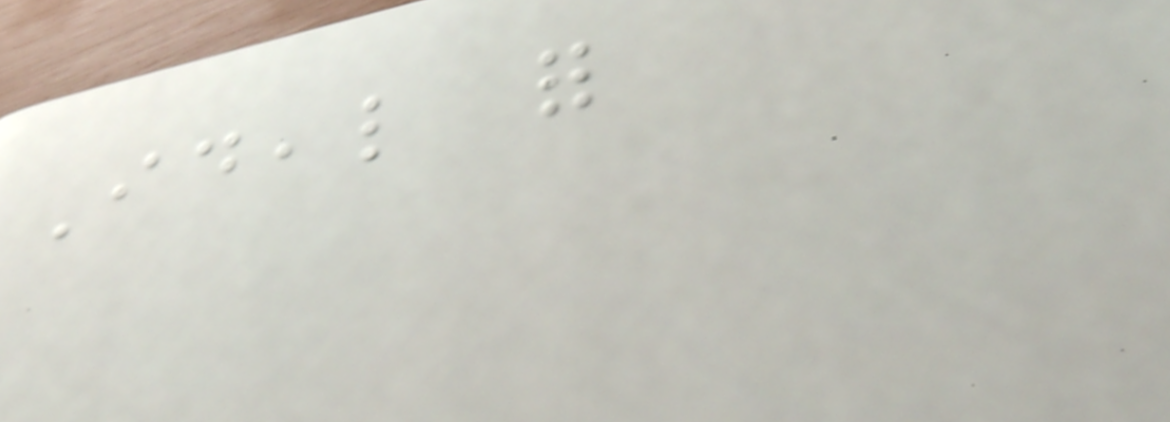Ideal for
